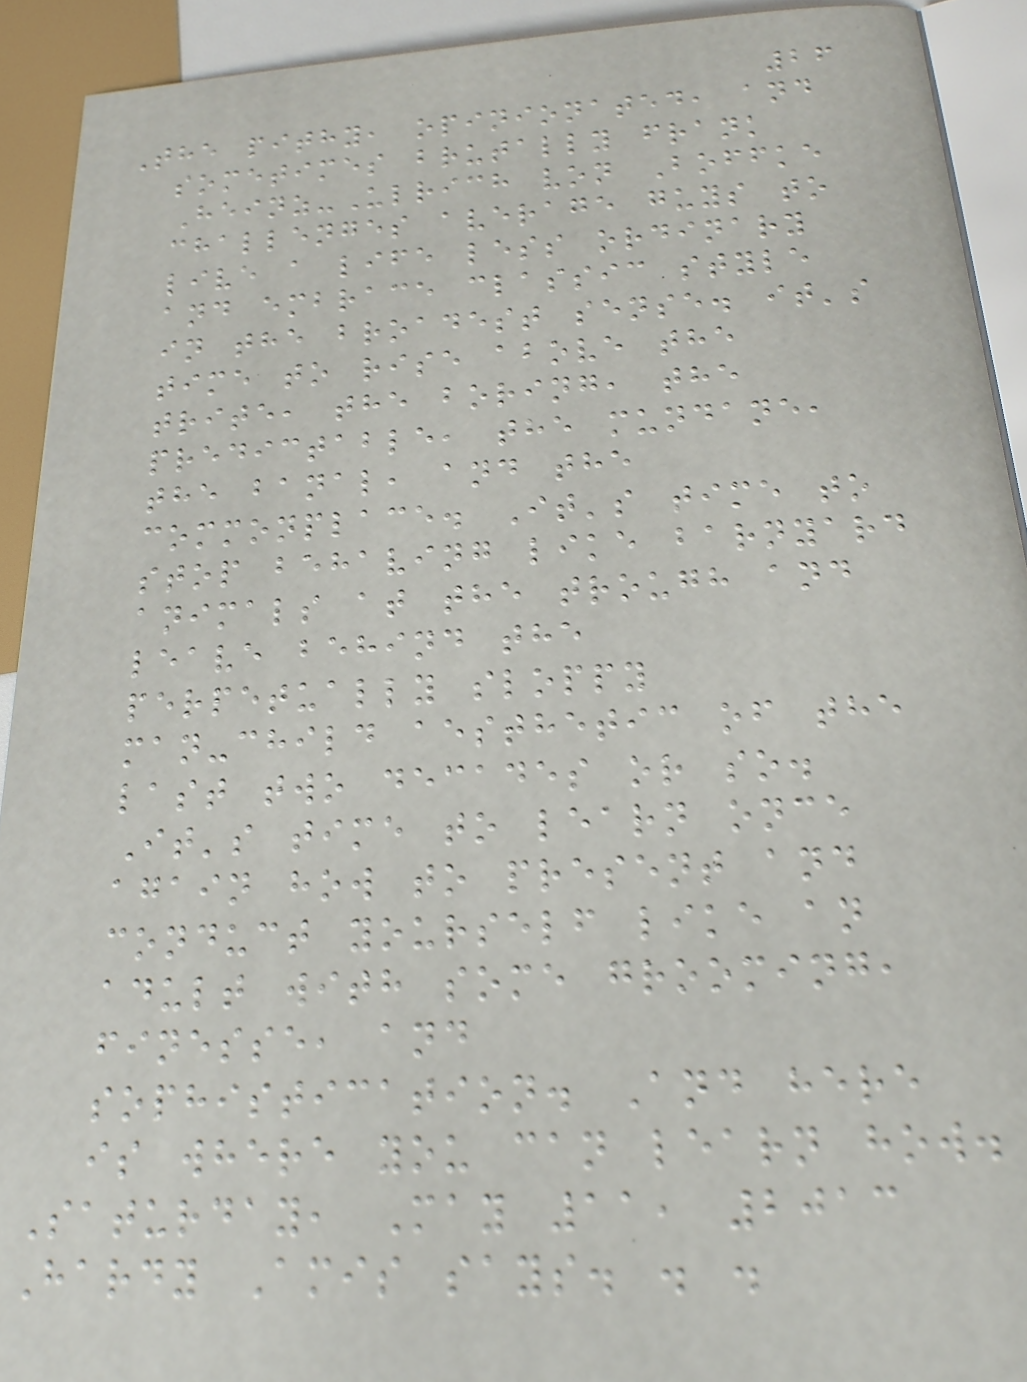26
The pithy, opinionated, and
sometimes brutally frank
Heinz-Ulrich von Boffke
challenges average guys to
live a life less ordinary
and embrace classic style
in the broadest sense. it's
time to rise above the
trite, the boring, the
predictable, the mundane,
the banal, and the
commonplace. It's time to
stop behaving like barnyard
animals at the trough and
leave behind the
perpetually sloppy
man-child aesthetic of the
last two decades or so.
It's time to learn once
again how to present and
conduct yourself like an
adult with some grooming,
finesse, and
sophistication. And here
is where you can learn how.
Saturday, May 11, 2013
Hardy Amis says. . .
